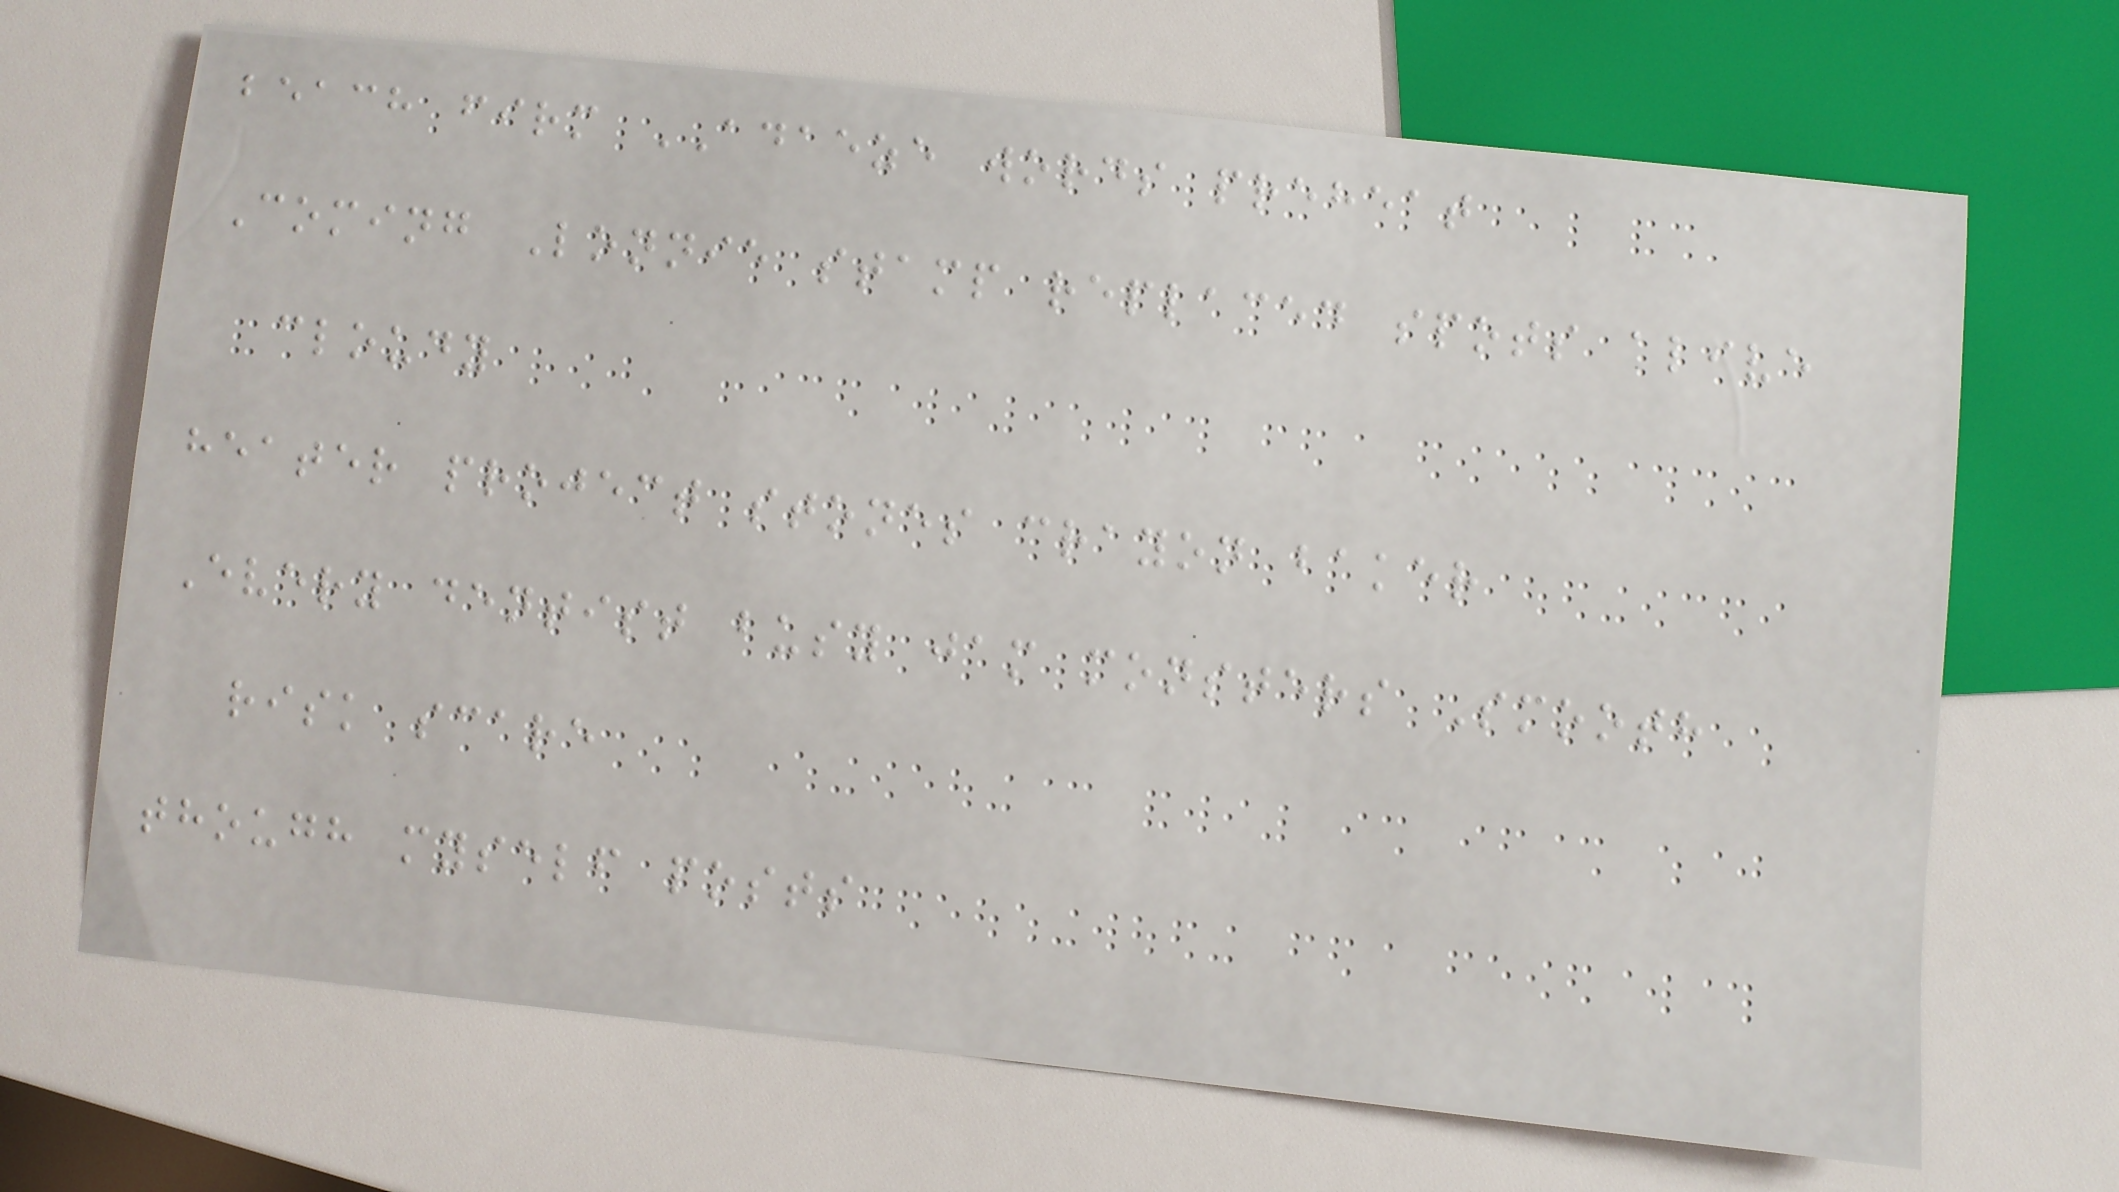beach firm ADAEZE words preheat
Coming Lonnie stamp replaced spots alive
cloudy
heater project stones crayon baker
Every dentist busy jam monsters Smooth
risk scare
though myself posts
